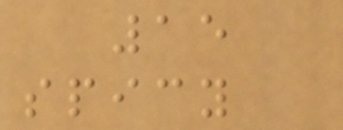15
spicy
